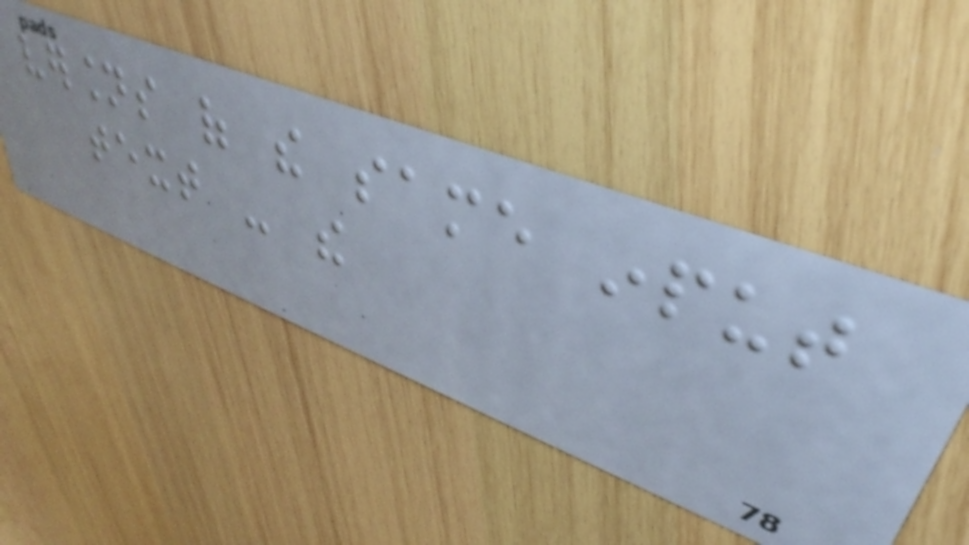versions of the same input
text - the
